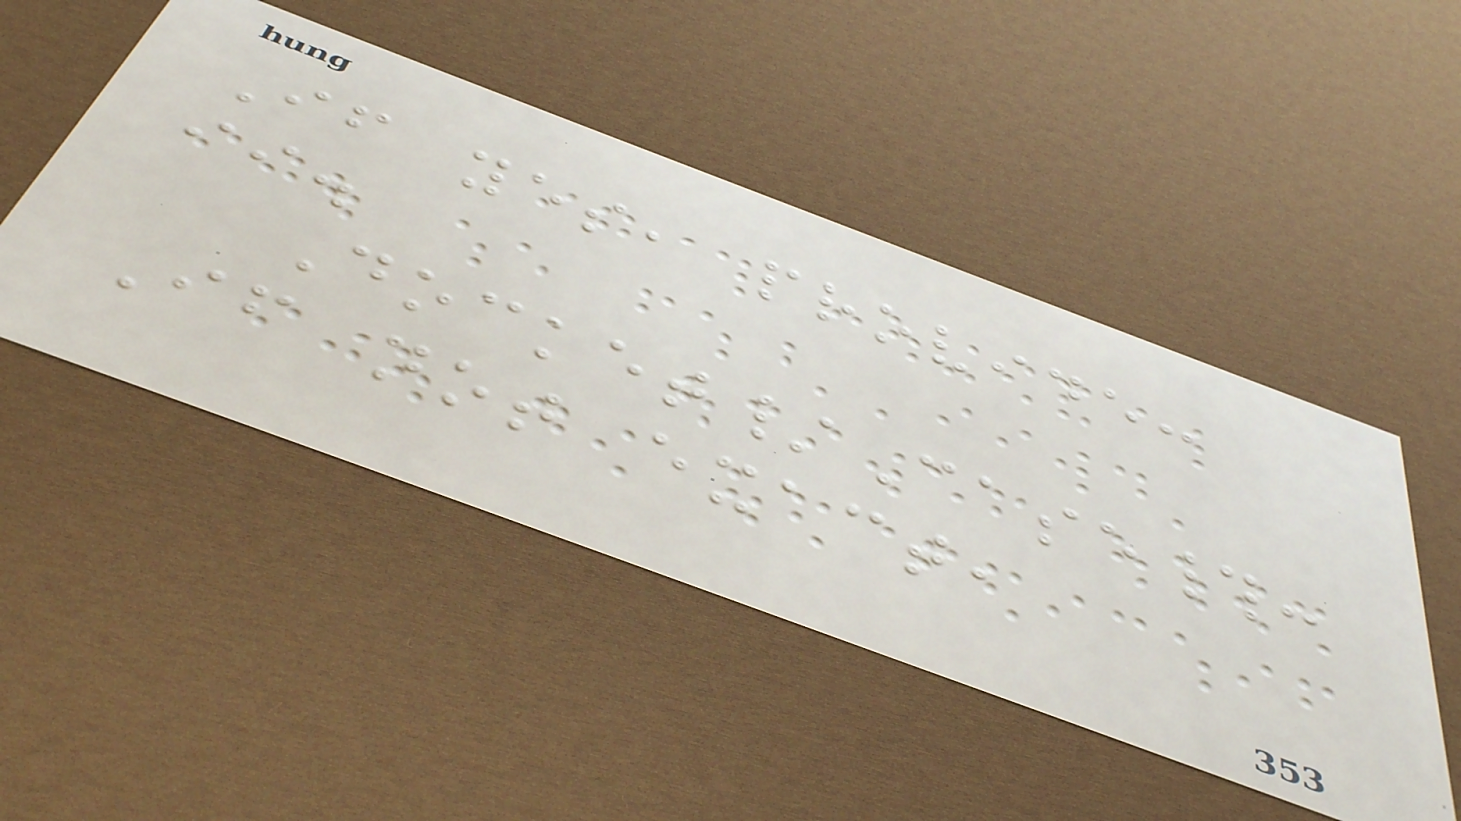If yes, provide:
ii.
Docket/Case#:
If not exact,
